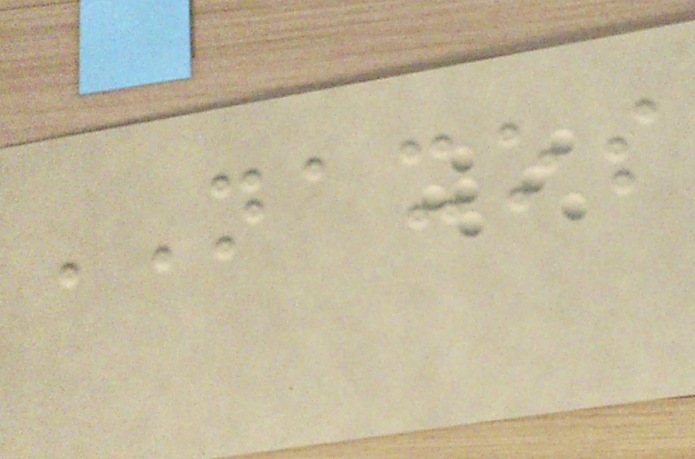NAXOS
